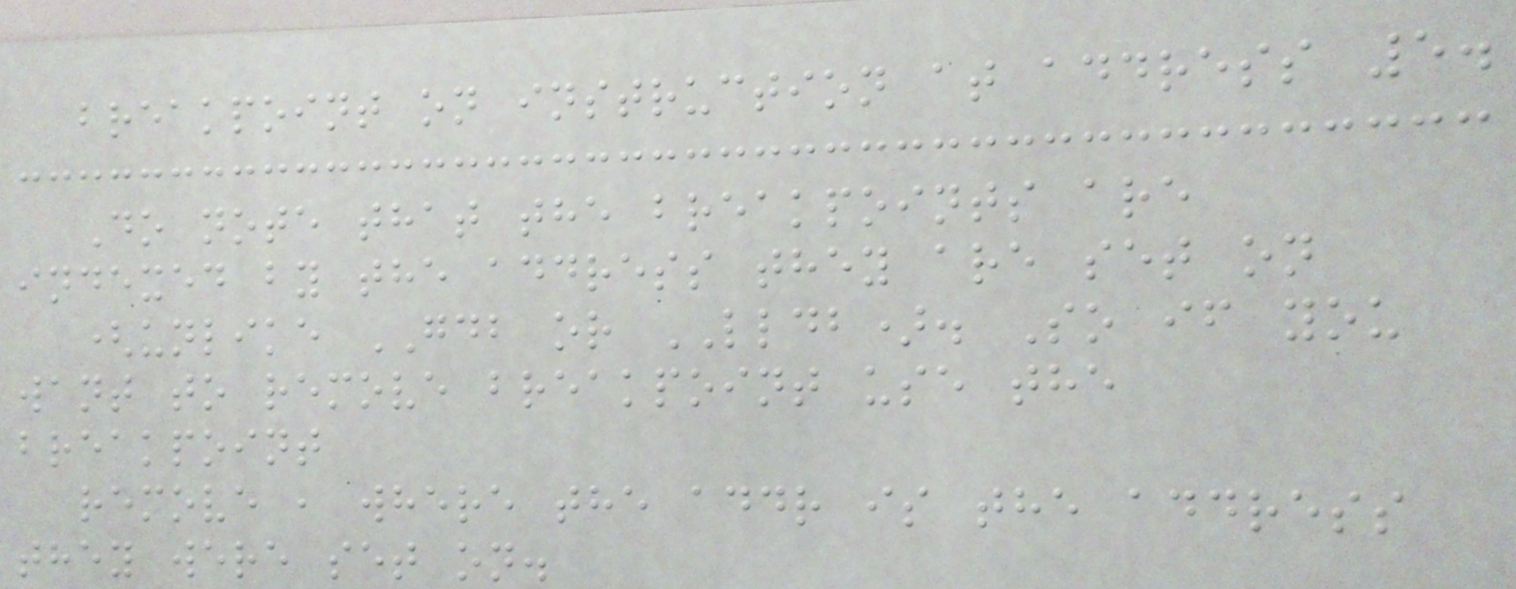breakpoint on instruction at address 5.
Do note that the breakpoints are
indexed by the address they are set on
(unlike GDB or LLDB). So if you
want to remove breakpoint use the
breakpoint
remove , where the addr is the address
they were set on.
